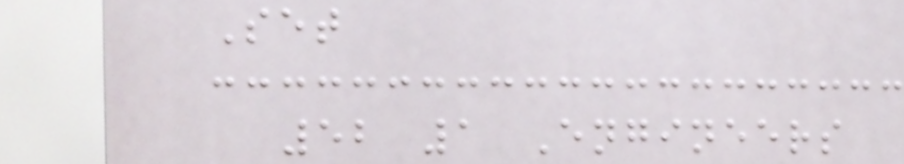Set
52 1 Engineers
